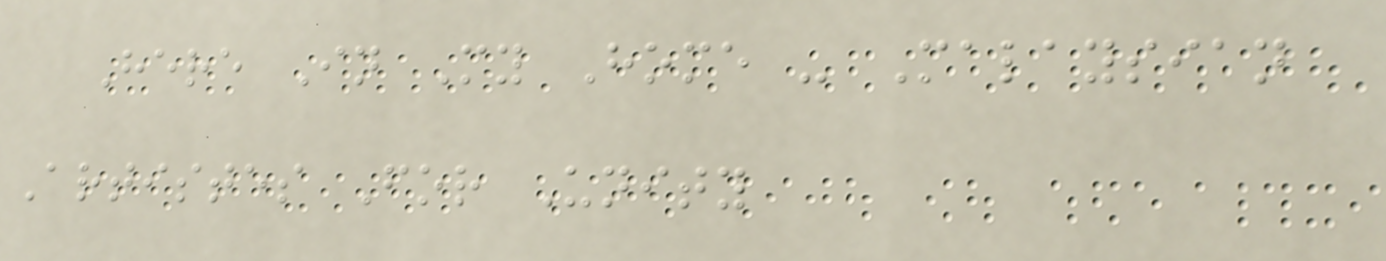Here In My Home - Malaysian
Artistes For Unity
